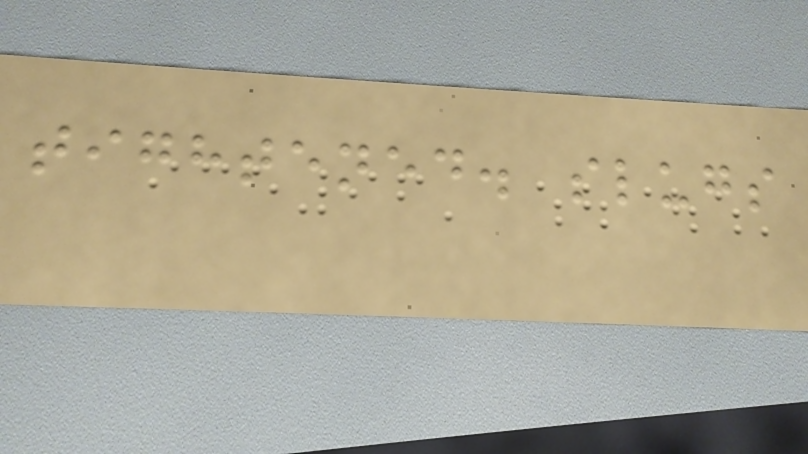tightened. slugs
